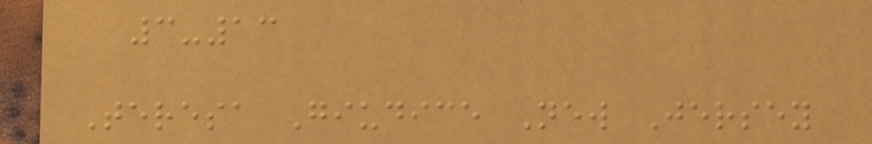3-13
Teresa Giudice New Jersey
